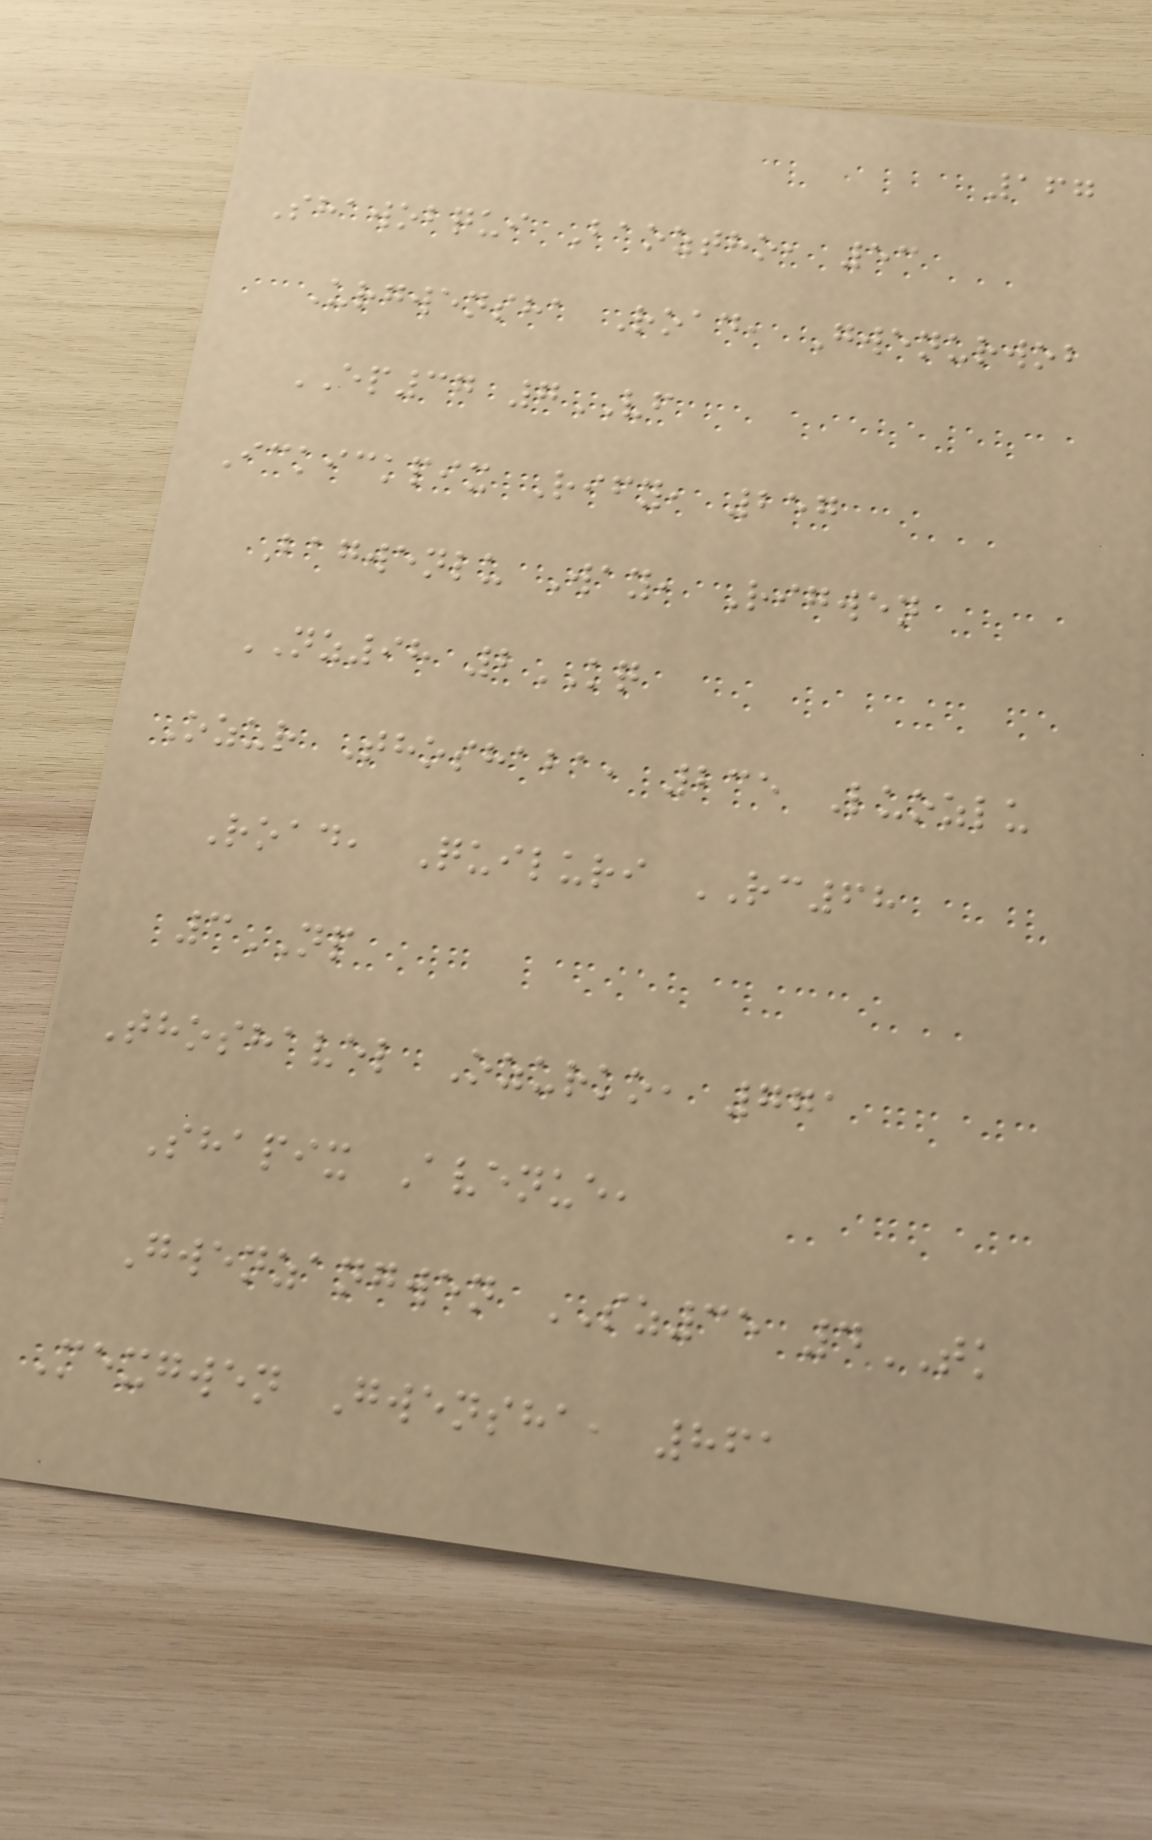167
Shawobqui Baoztho, 53
Urgwensha Road, Gwenurwob
EP37 7VF
Ickickpix Rify, 257
Bagwenlu Way, Rigwen
NZ98 2KQ
Ozur Thoshaba, 235 Luozlu
Road, Quiluri RC68
3NP
Thoshavel Ozurko, 771
Shapix Avenue,
Gwenzangwen SZ35 4TK
Mexgwen Gwensha, 861
